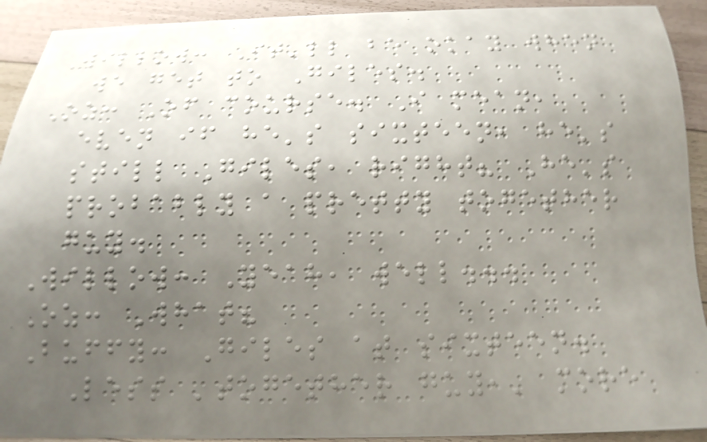Willow: It'll be okay when
we get to Giles.
Oz: Of course. I mean,
even if he's sixteen, he's
still Giles, right? He's
probably a pretty together
guy.
Willow: Yeah, well...
Oz: What?
Buffy: Giles at sixteen.
Less 'together guy,' more
